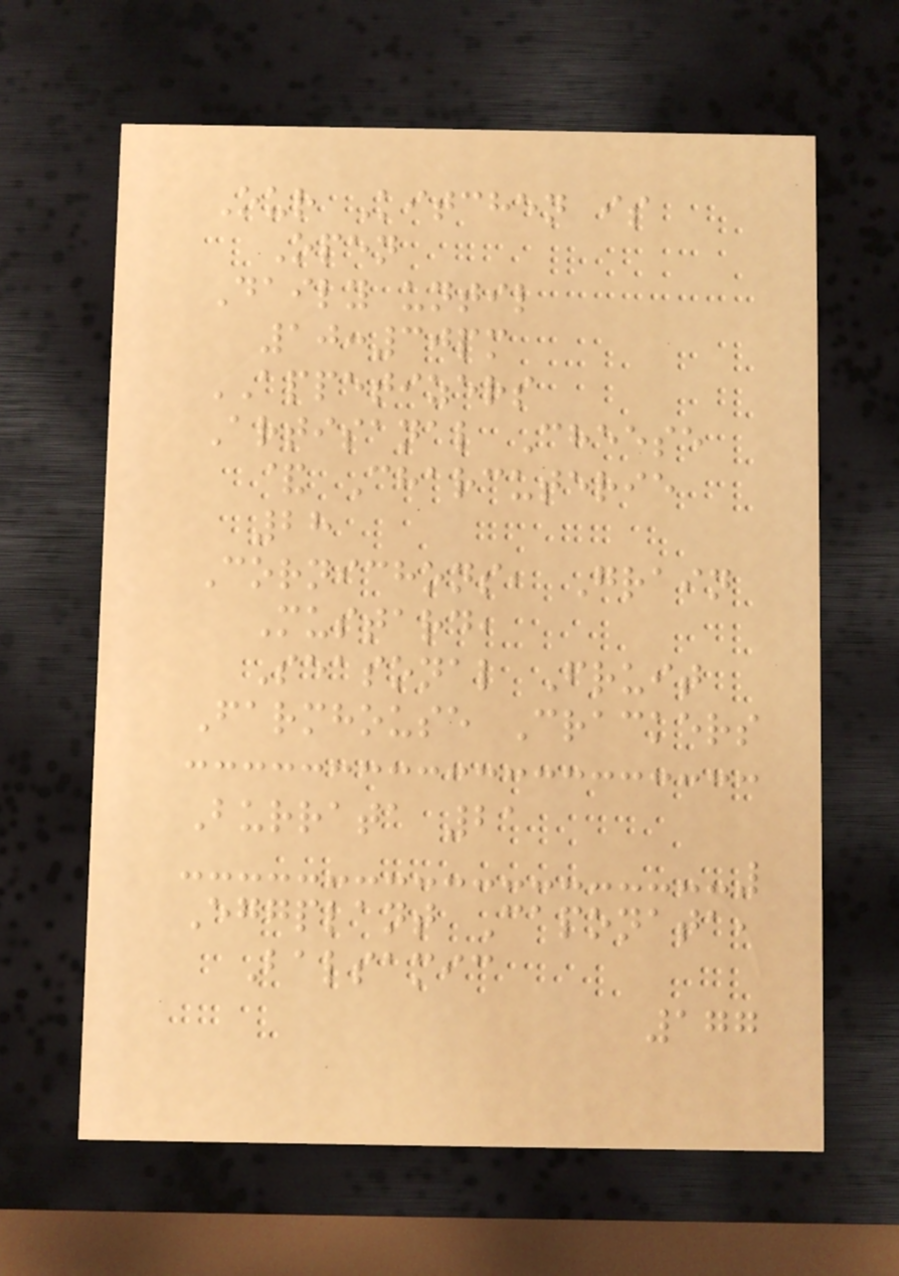Our Kitchen is
Open
Daily until
10:30pm
APPETIZERS
Artisanal Cheese
& Charcuterie
28
Cornichons, Grain
Mustard,
Seasonal Fruit
Farmhouse Crackers
Burrata 21
Eggplant Caponata,
Balsamic
177
